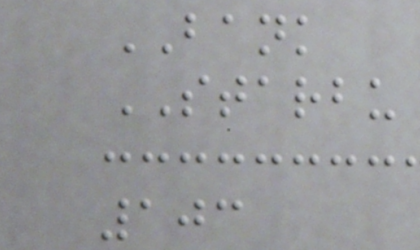BANK
STARBU
103
